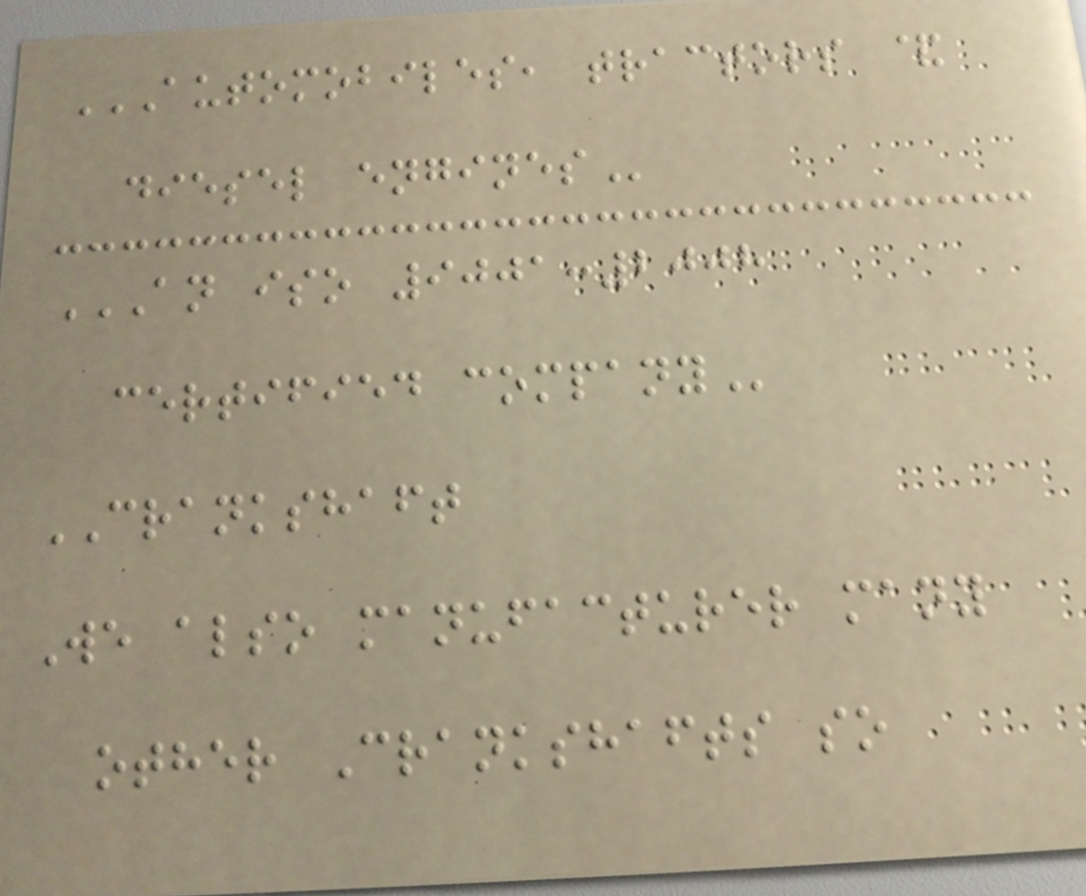AUTOMOBILES, TRACTORS &
DIESEL ENGINES
AN ISO 9001:2008
CERTIFIED COMPANY
CRANKSHAFT
We also manufacturer many
other Crankshafts so
